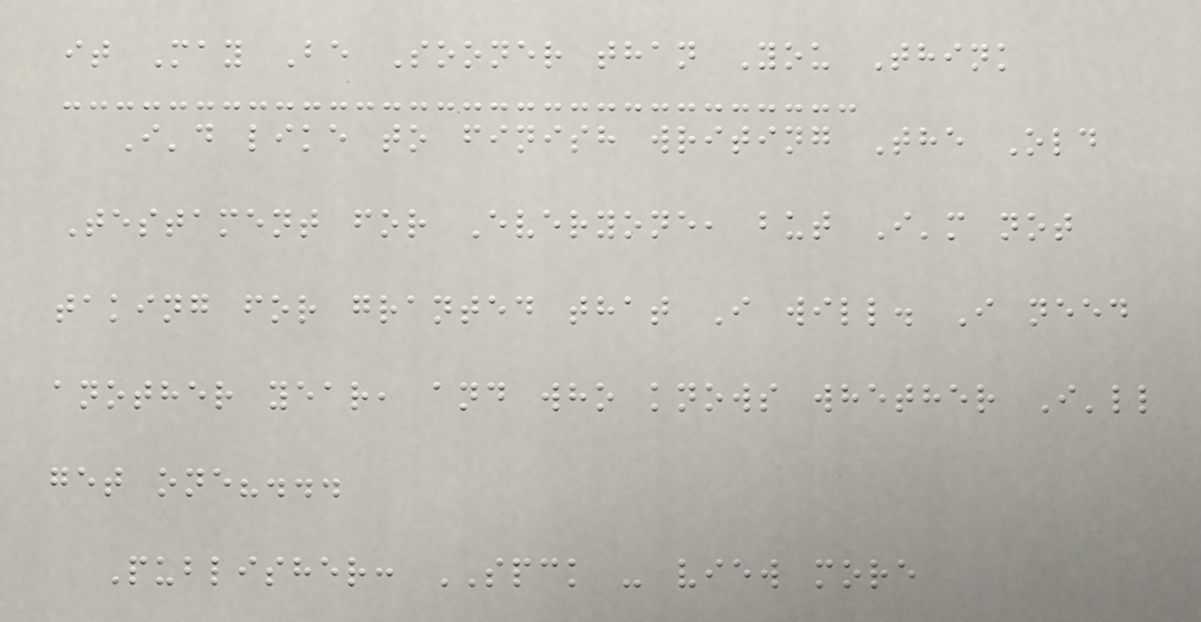it May Be Sooner than You Think
I'd like to finish writing The Old
Testament for Everyone, but I'm not
taking for granted that I will. I need
another year, and who knows whether I'll
get one?...
Publisher: SPCK - view more
